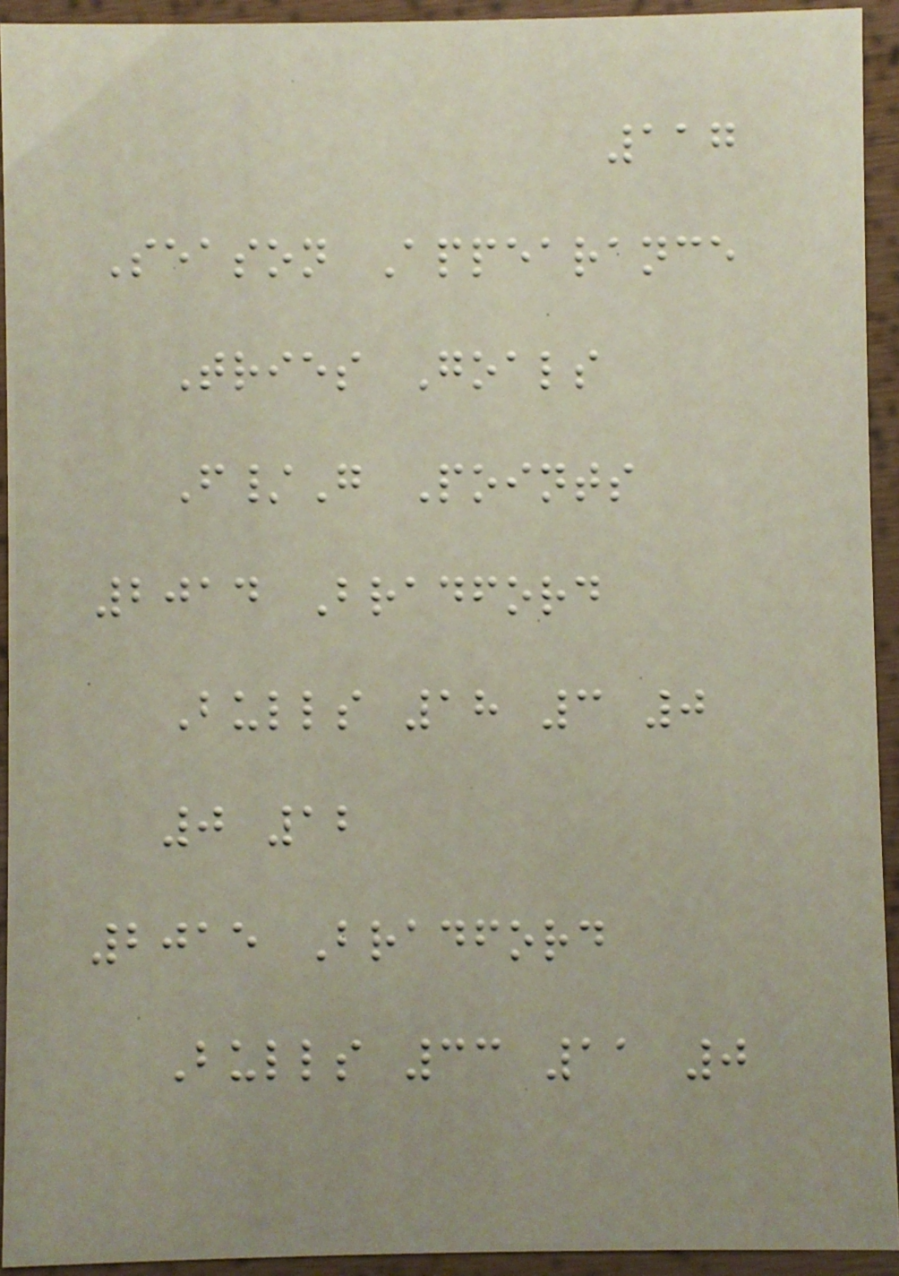117
Season Appearance
Tries Goals
F/G Points
2014 Bradford
Bulls 18 3 0
0 12
2015 Bradford
Bulls 33 11 0
